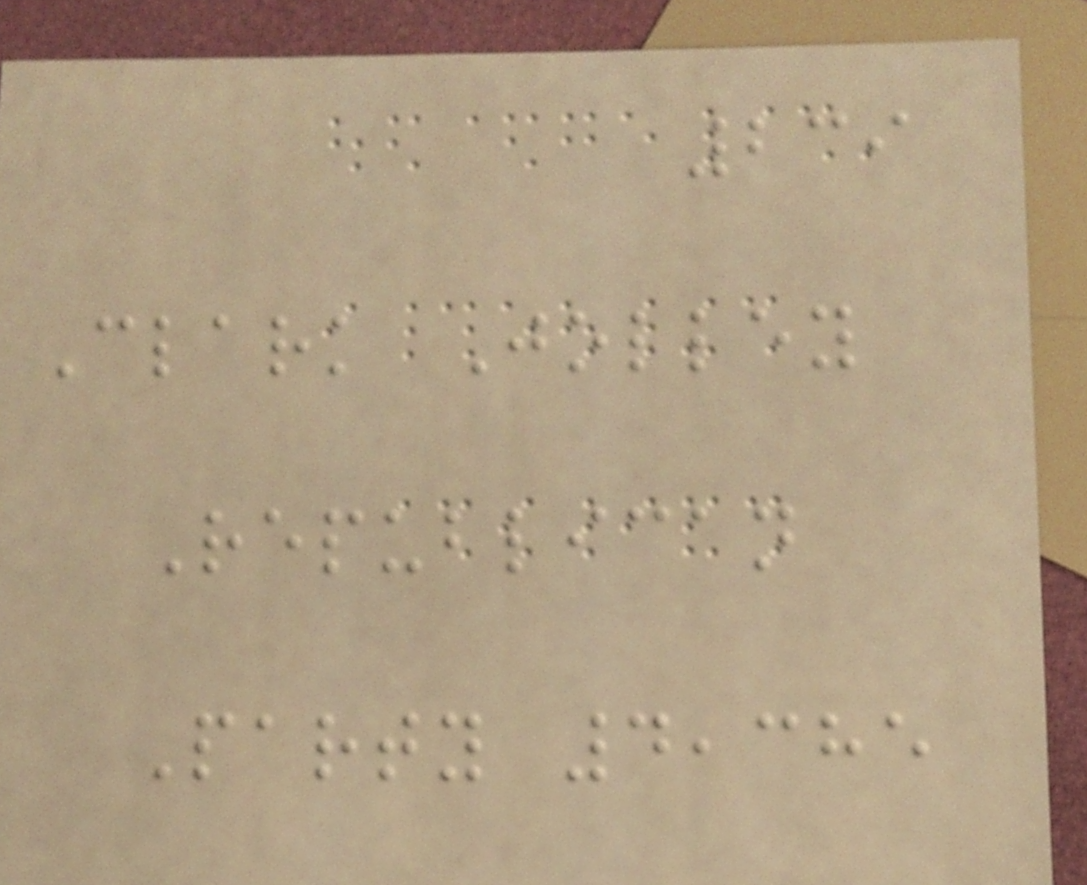239
Clark Jolley
Republican
Party 4,385
